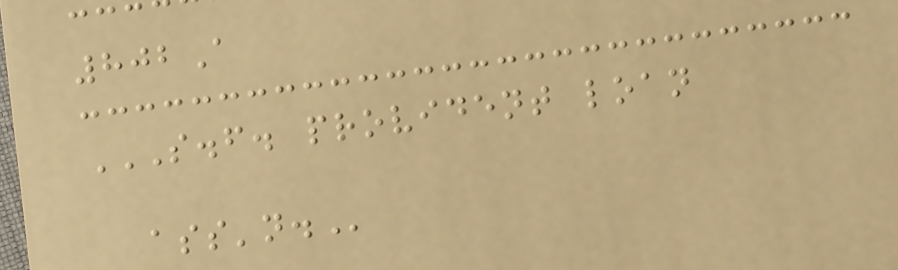802A
S.F. PROVIDENT LOAN
ASS'N.
